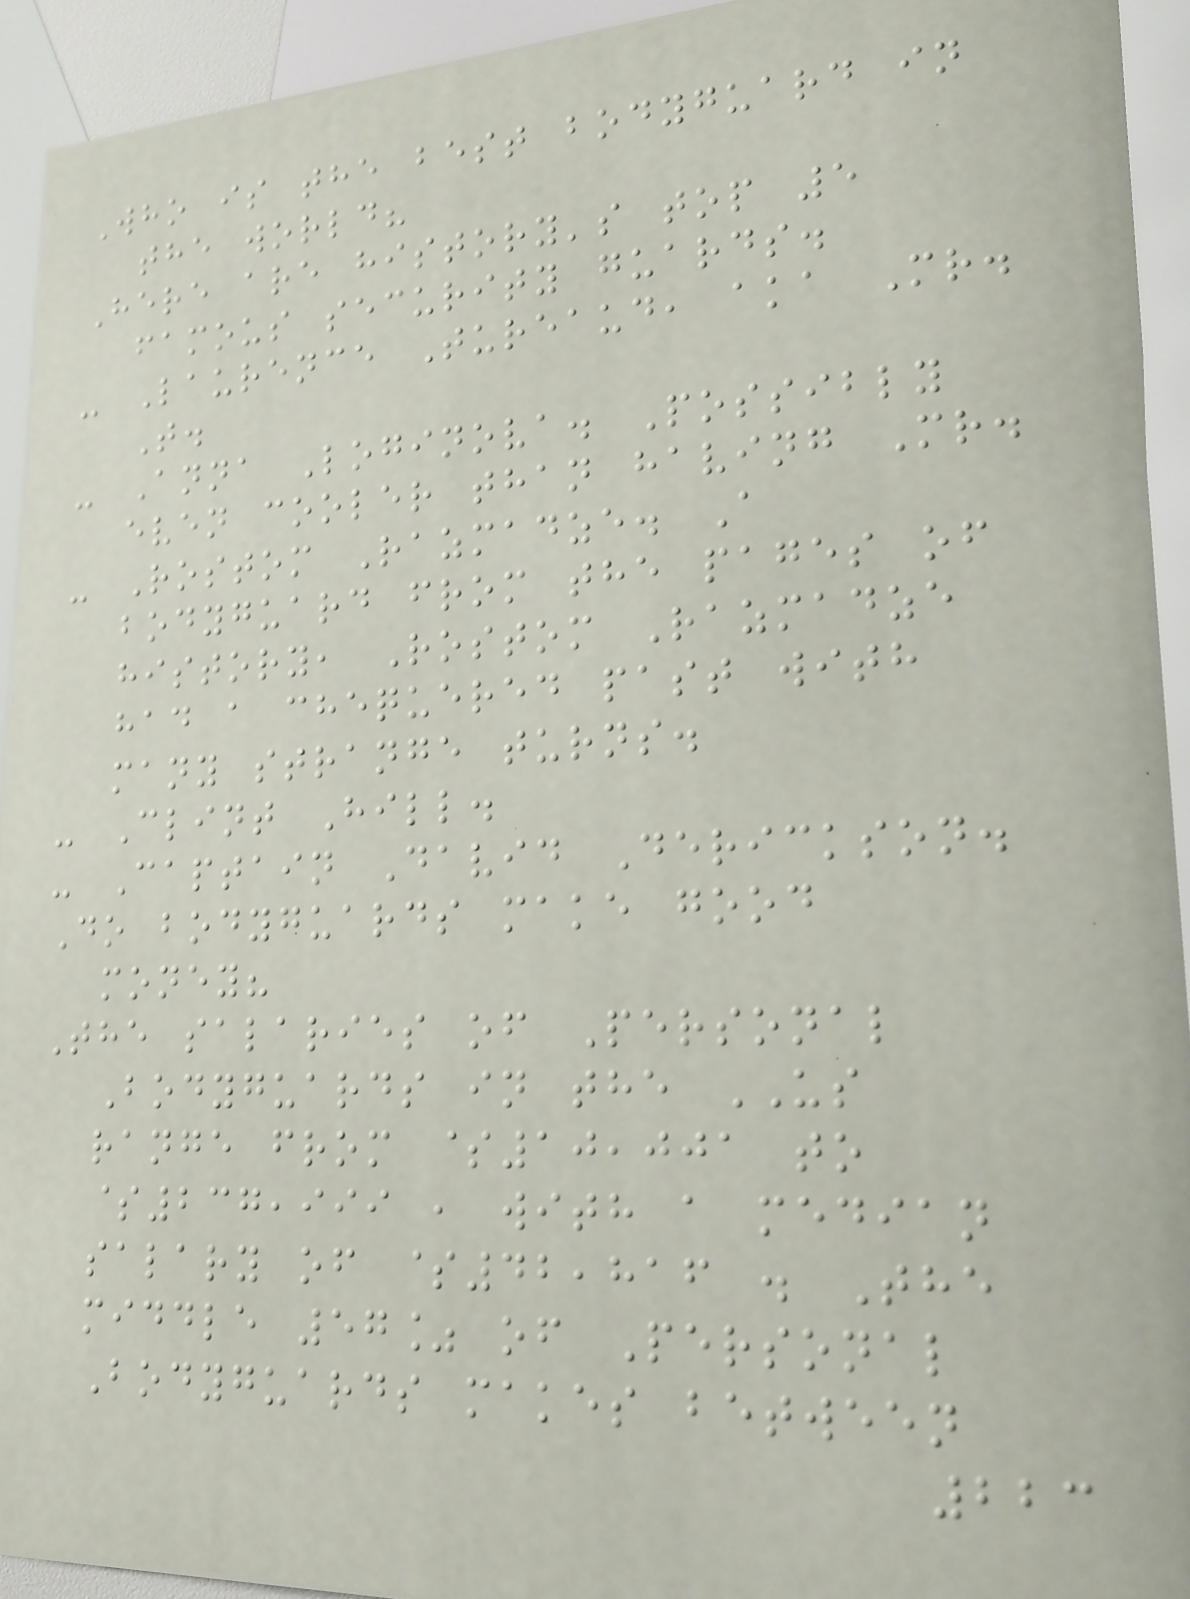Who is the best bodyguard in
the world?
Here are history's top 5
famous security guards.
- Laurence Tureaud, aka Mr.
T.
- Anna Loginova. Possibly
even cooler than having Mr.
- Rostom Razmadze. A
bodyguard from the pages of
history, Rostom Razmadze
had a chequered past with
many strange turns.
- Clint Hill.
- Captain David Derickson.
Do bodyguards make good
money?
The salaries of Personal
Bodyguards in the US
range from $10,001 to
$237,999 , with a median
salary of $42,816 . The
middle 57% of Personal
Bodyguards makes between
223
